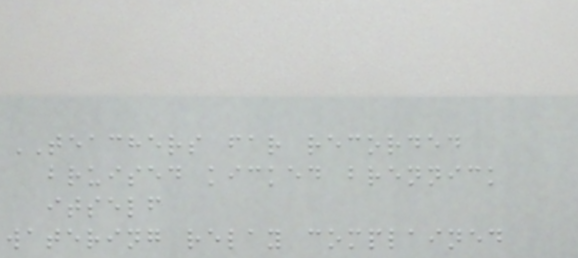TEACHERS far recorded
bruised kicked brennick
itself
watering relay complained
